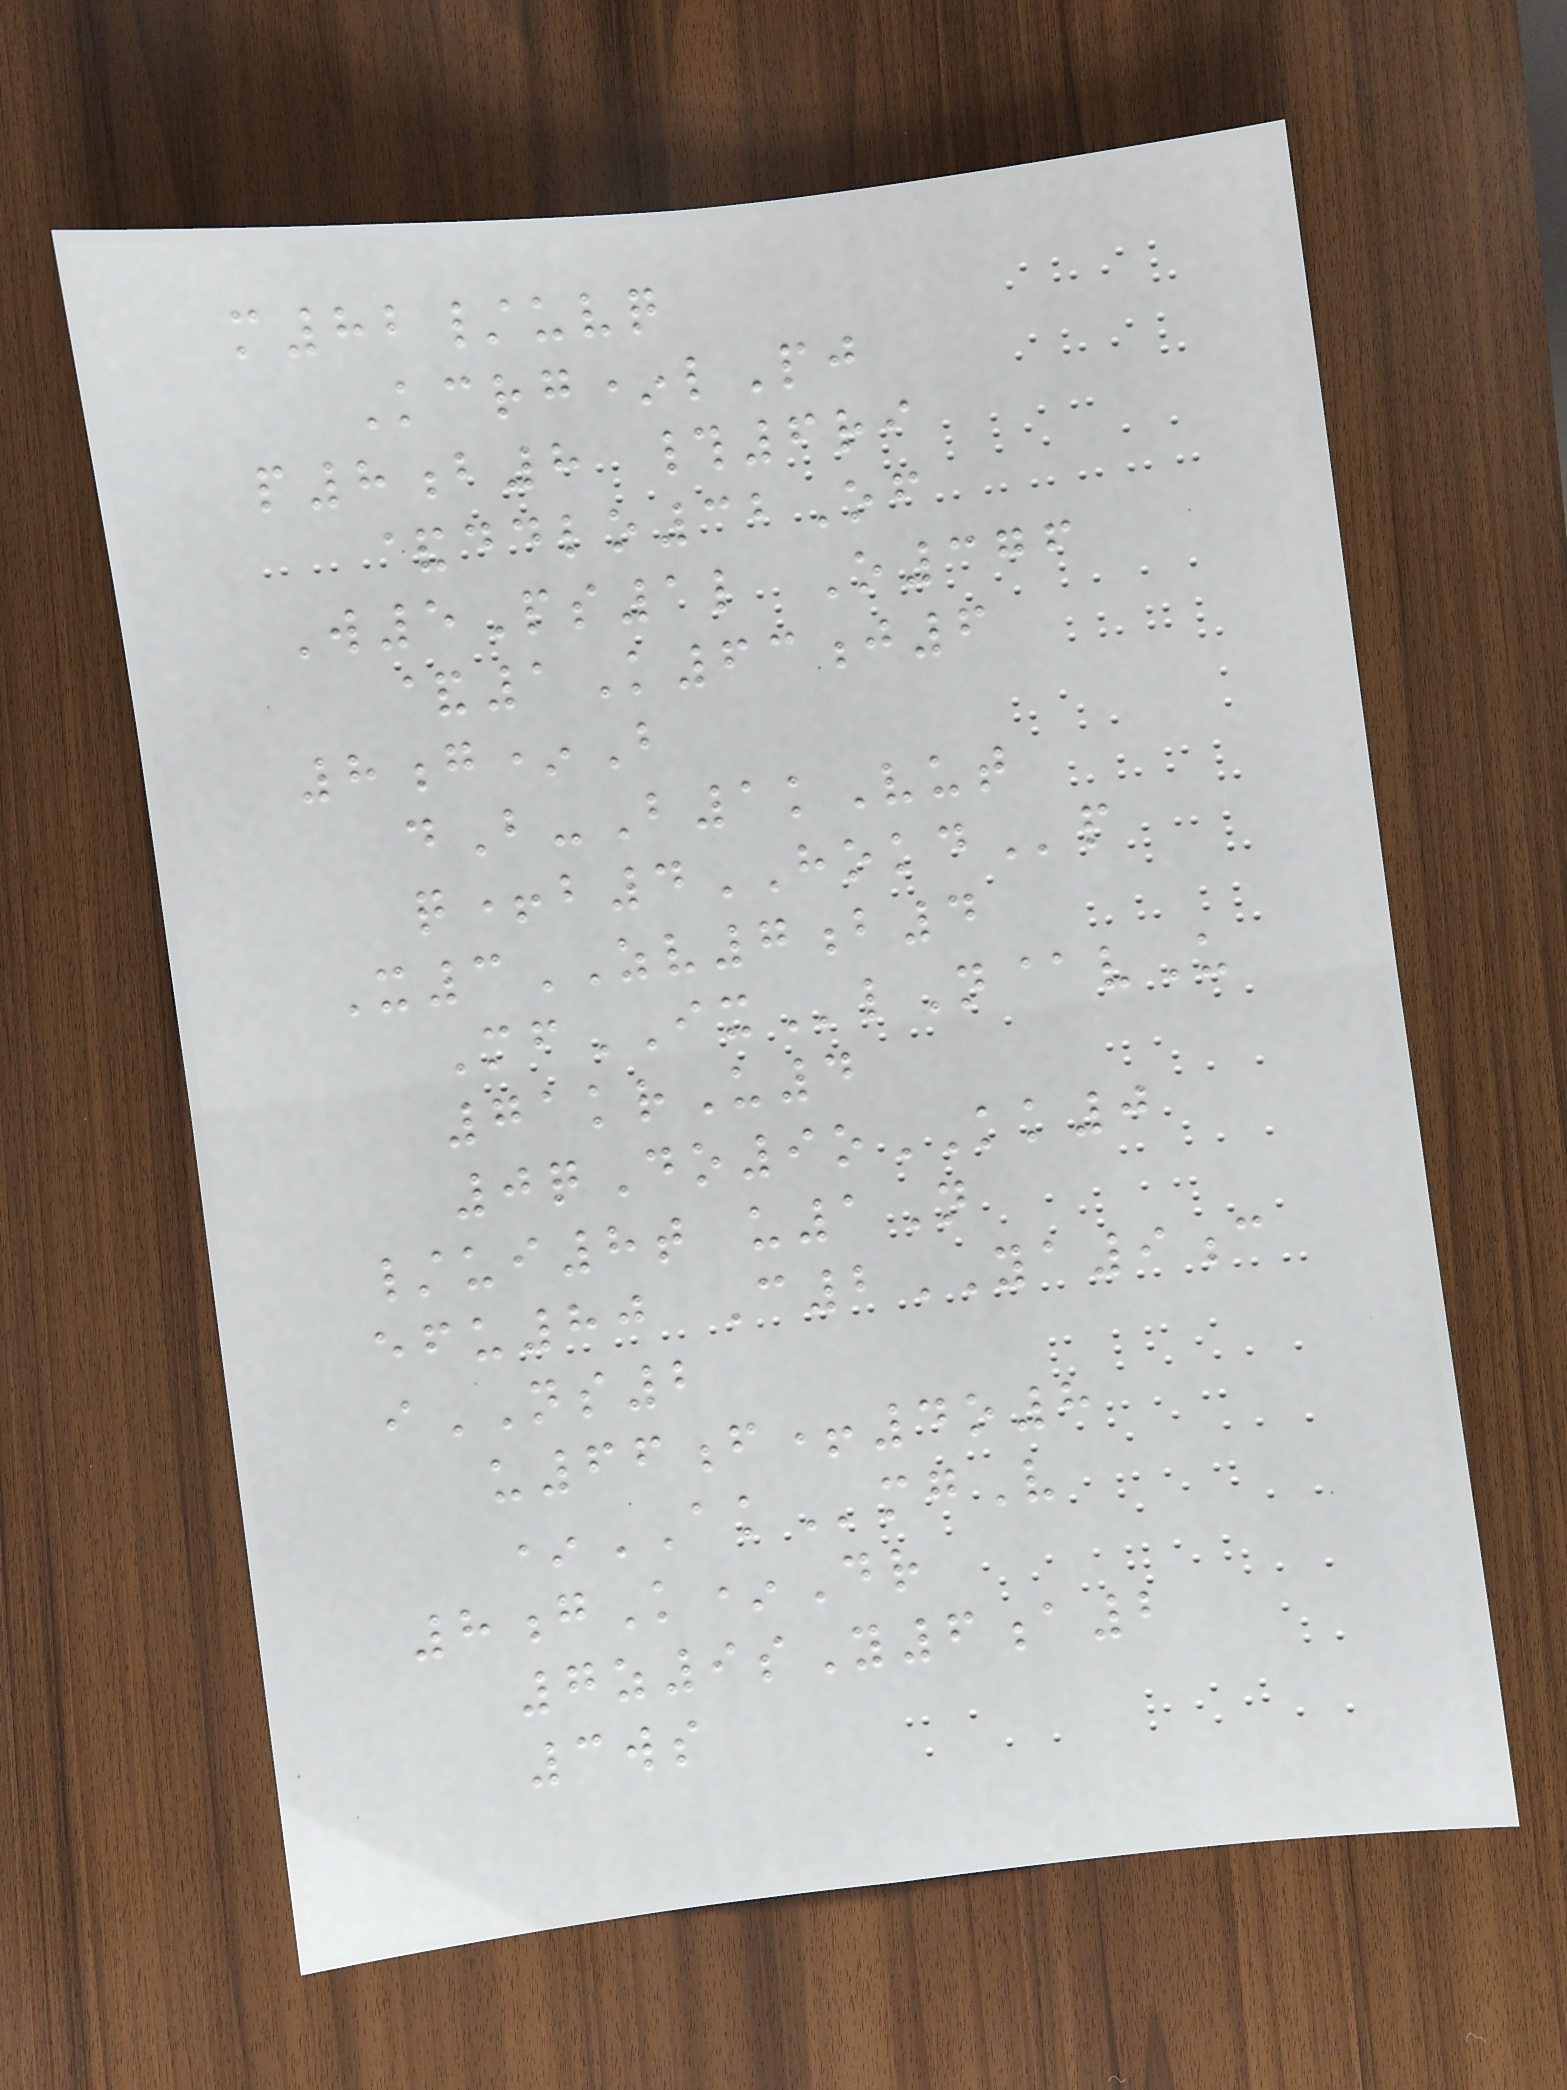m82/uvq
Kcrg*lPj
p8b8 #6ri
&ddlo32Of
W5Ps1l O376
&1K63j6
8g*B
dB-B1kVut
q+b4HOKDp
X3ZV7b4
MfIXlN@vU
71krU4
0qDo9oKK0
/ui8t u1N
efu80 C2YA9c
iNS2
u66f+4o8
*AKmgV
8gK*Dr
7z9sY6a2
3ws
